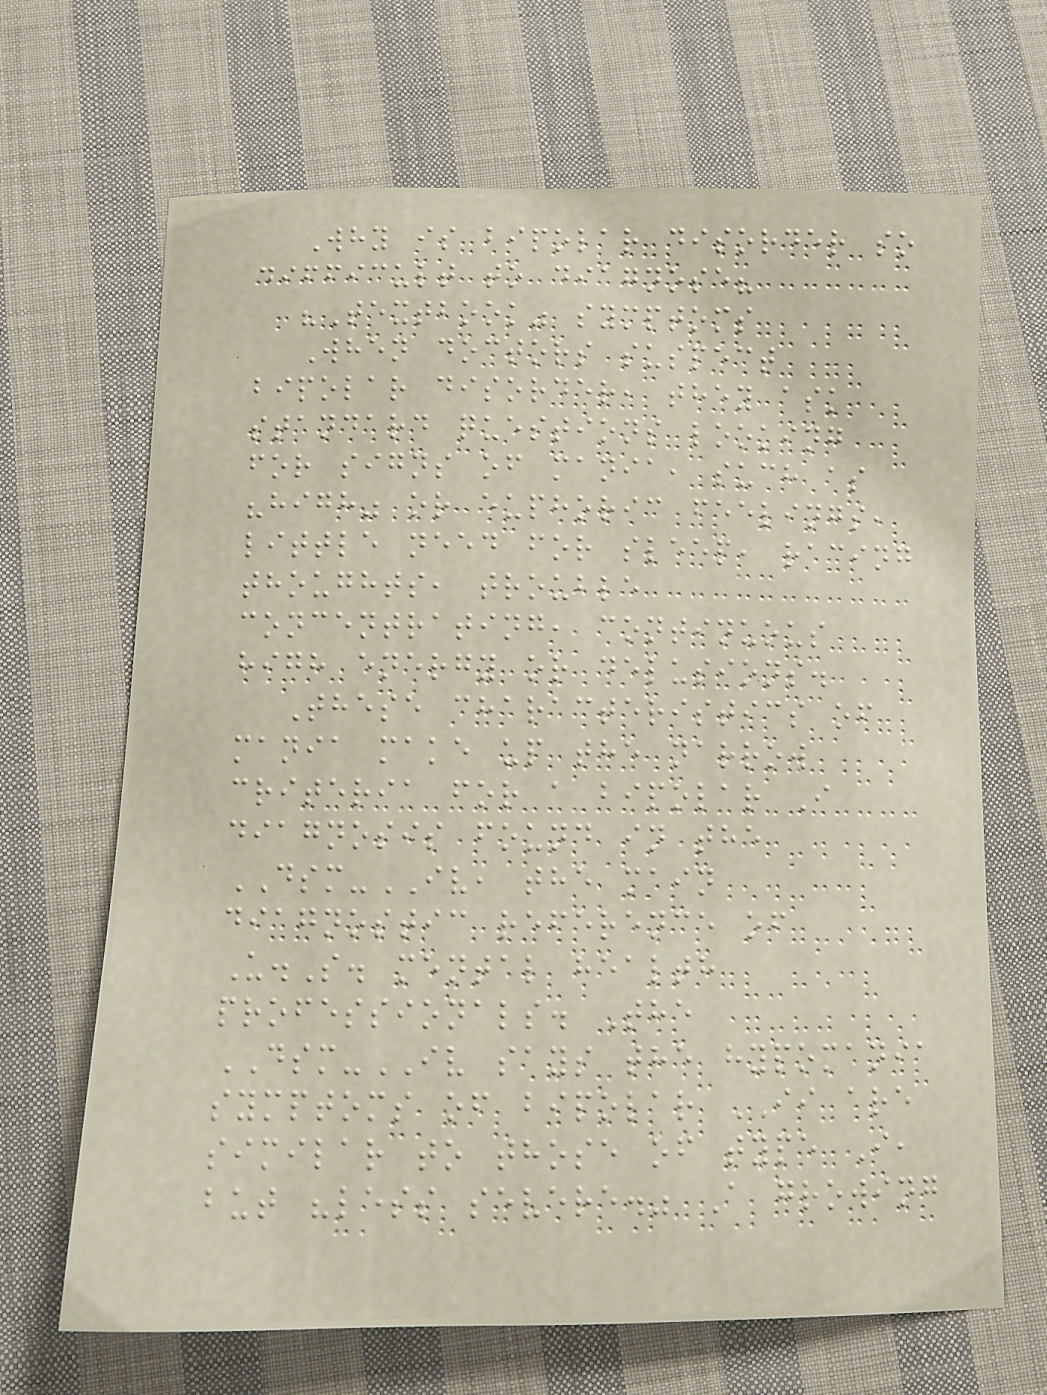Why is bipolar disorder so
difficult to diagnose?
"Textbook" symptoms
When doctors suspect
bipolar disorder, they ask
standard questions looking
for signs of mania, such as
"high" or euphoric feelings,
little need for sleep, racing
thoughts, trouble
concentrating, continuous
high energy or delusions.
These characteristics of
mania make up the narrow
criteria for a bipolar I
diagnosis found in the
DSM-IV, the main
diagnostic reference of
U.S. mental health
professionals. The
DSM-IV says the hypomania
symptoms of bipolar II are
similar to those of type I,
but "less severe." A growing
